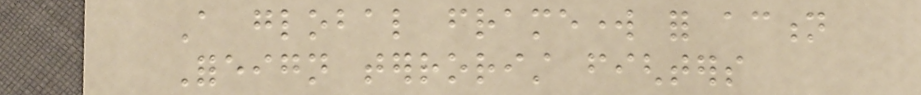A global framework for action
Foreign terrorist fighters
